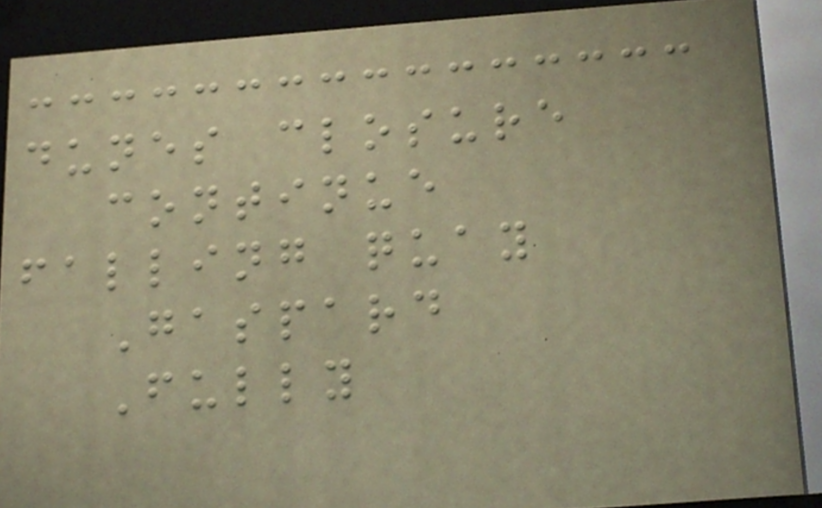dunes closure
continue
falling quay
Gaspard
Fully
